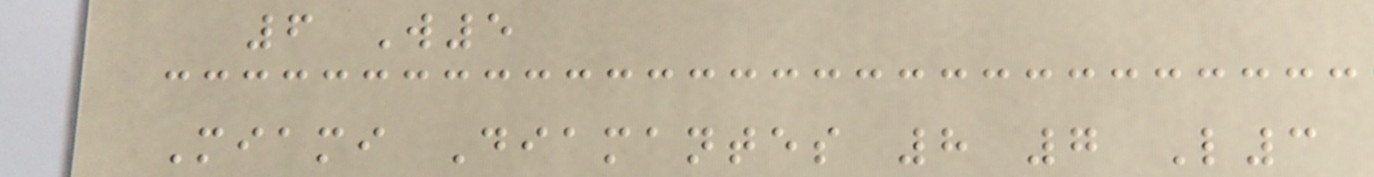6 W5
Miami Diamantes 8 7 L3
